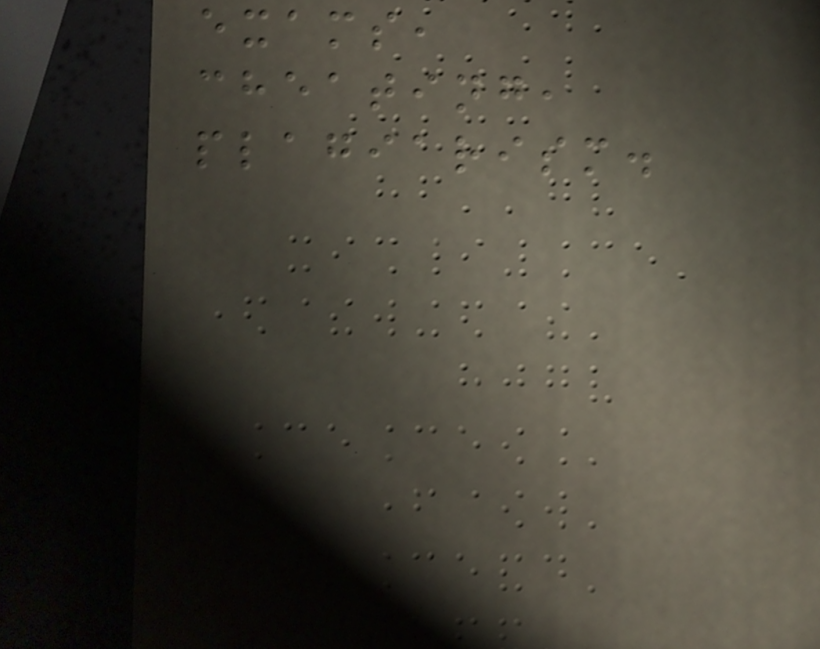exams,
cheating,
plagiarism.
